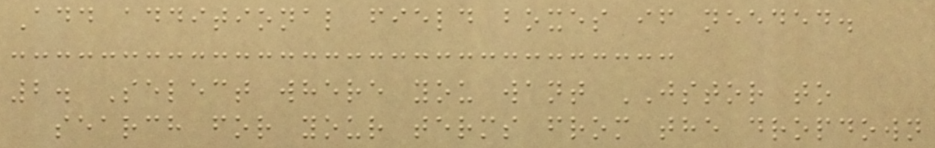Add additional field boxes if needed.
2. Select where you want JSTOR to
search for your terms from the dropdown
